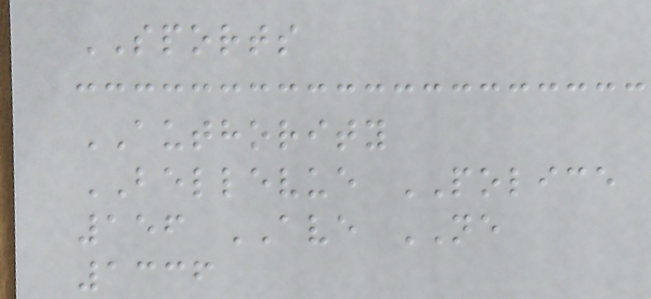SPORTS
AUTHORITY
BELLEVUE POLICE
156 AVE NE
1336
